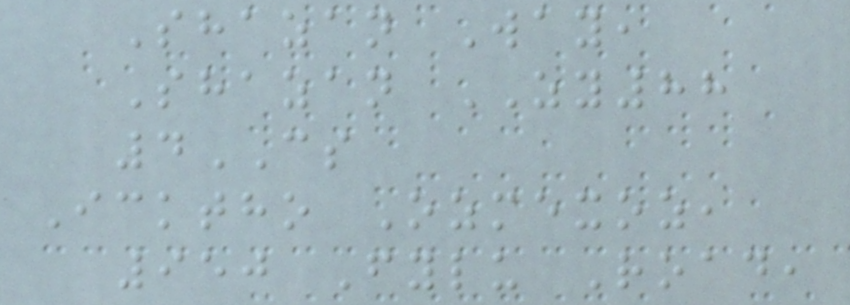Shazan Way,
Shazan ZY88
4CS
Icktho Ozmexoz,
950 Fylu Road,
